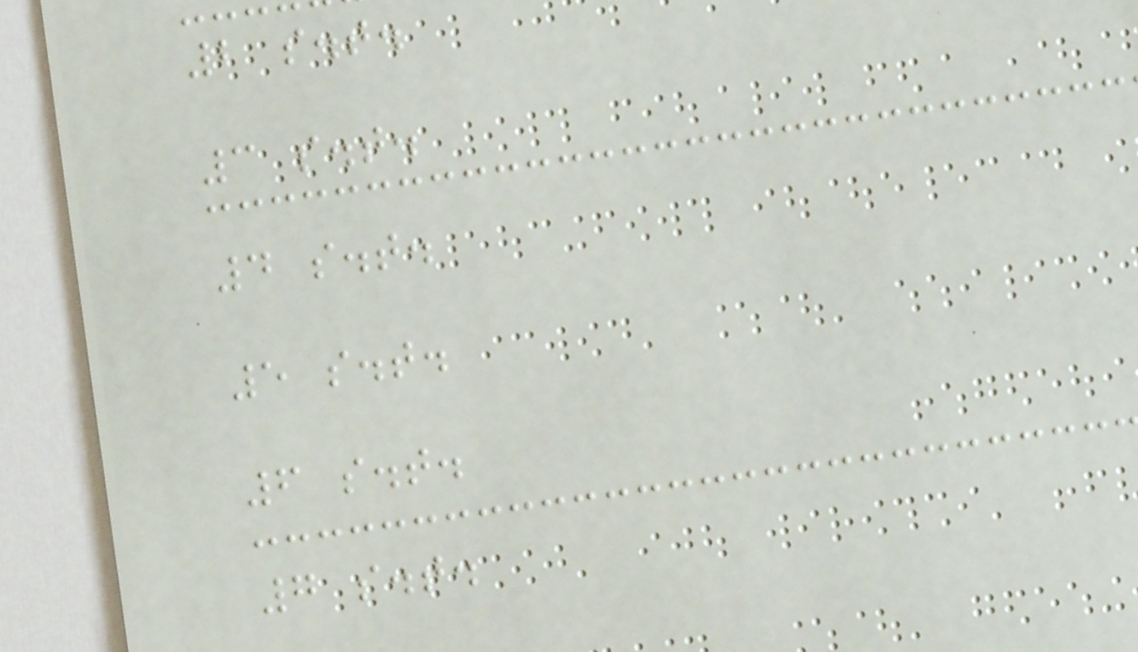2 s.t.
3 s.t.
4 s.t.
5 s.t.
6 s.t.
7 s.t.
